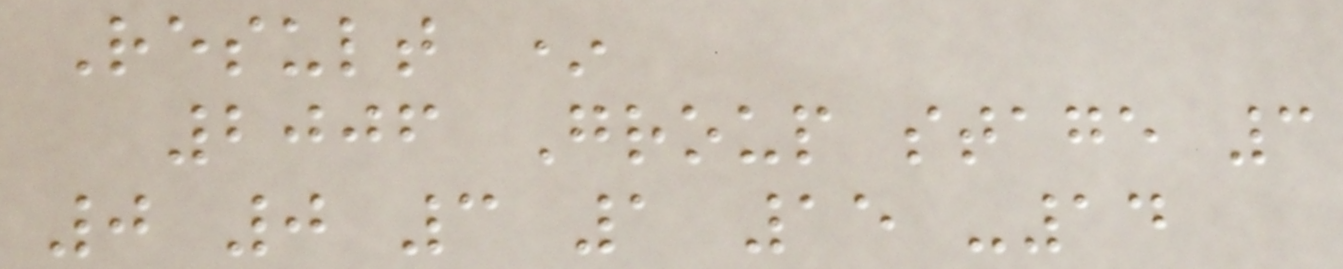Result *
2006 Group stage 3
0 0 3 1 15 -14
